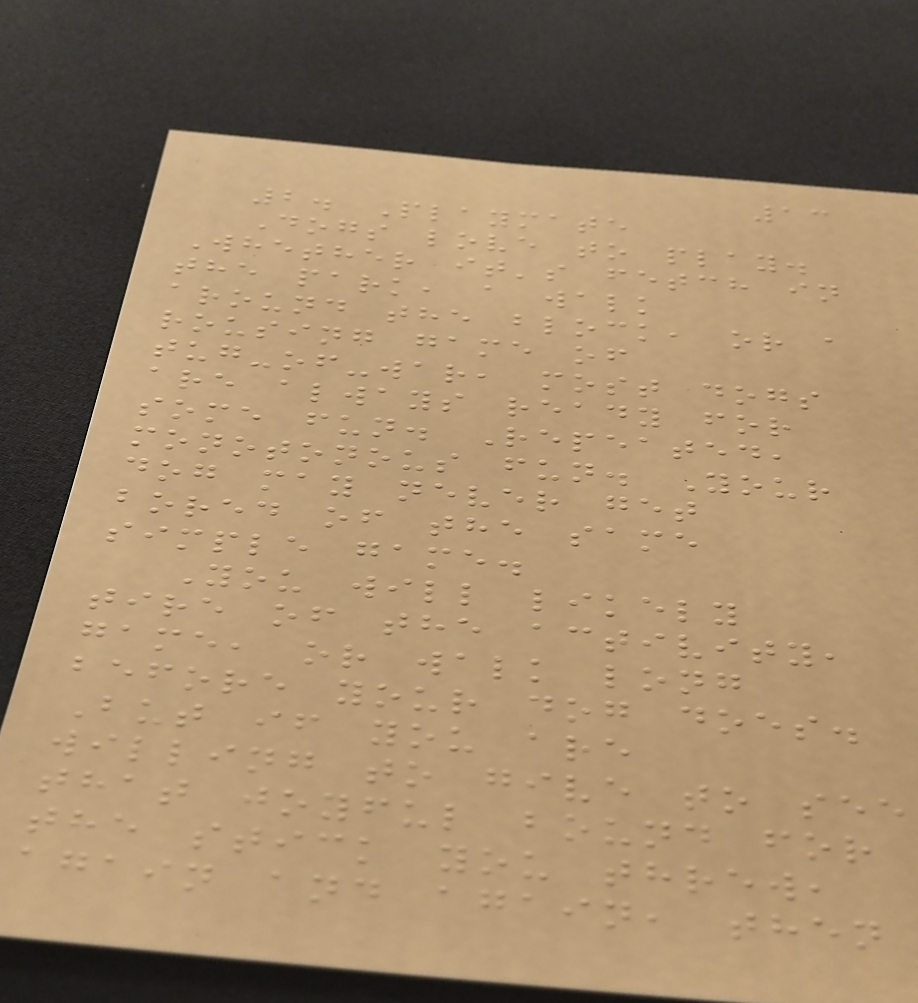13
2. Playmate
Dogs love to play.
Whether it's fetch in
the park, a walk
around the block, or a
rousing game of
tug-of-war, most dogs
are always ready for
some fun. Repeated,
monotonous fun. Your
dog may never get
bored of the same
simple game.
You will likely
tire of the activity,
game, or walk long
before your dog does.
But if you are
willing to give to see
that joyful bound for
the stick you threw,
again and again, then
